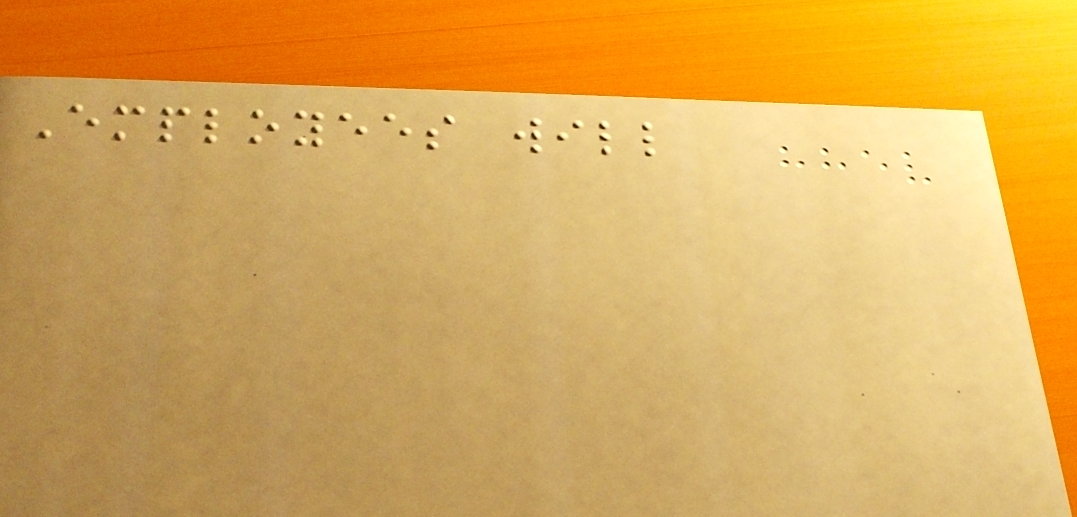Employees will
